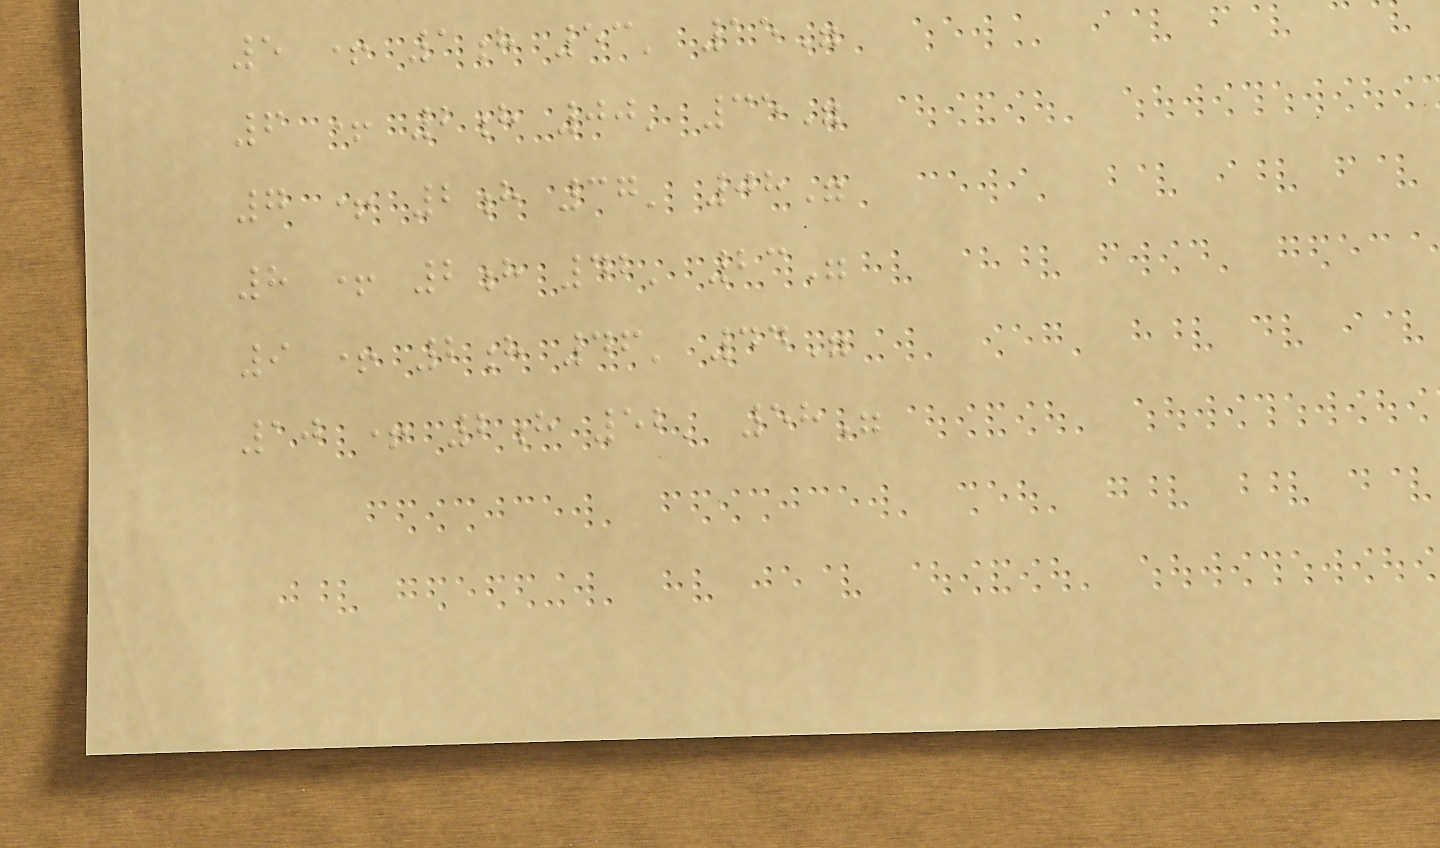5 + 1h 53' 15"
6 + 2h 00' 35"
7 + 2h 37' 08"
8 + 2h 42' 23"
9 + 2h 46' 44"
10 + 2h 52' 58"
